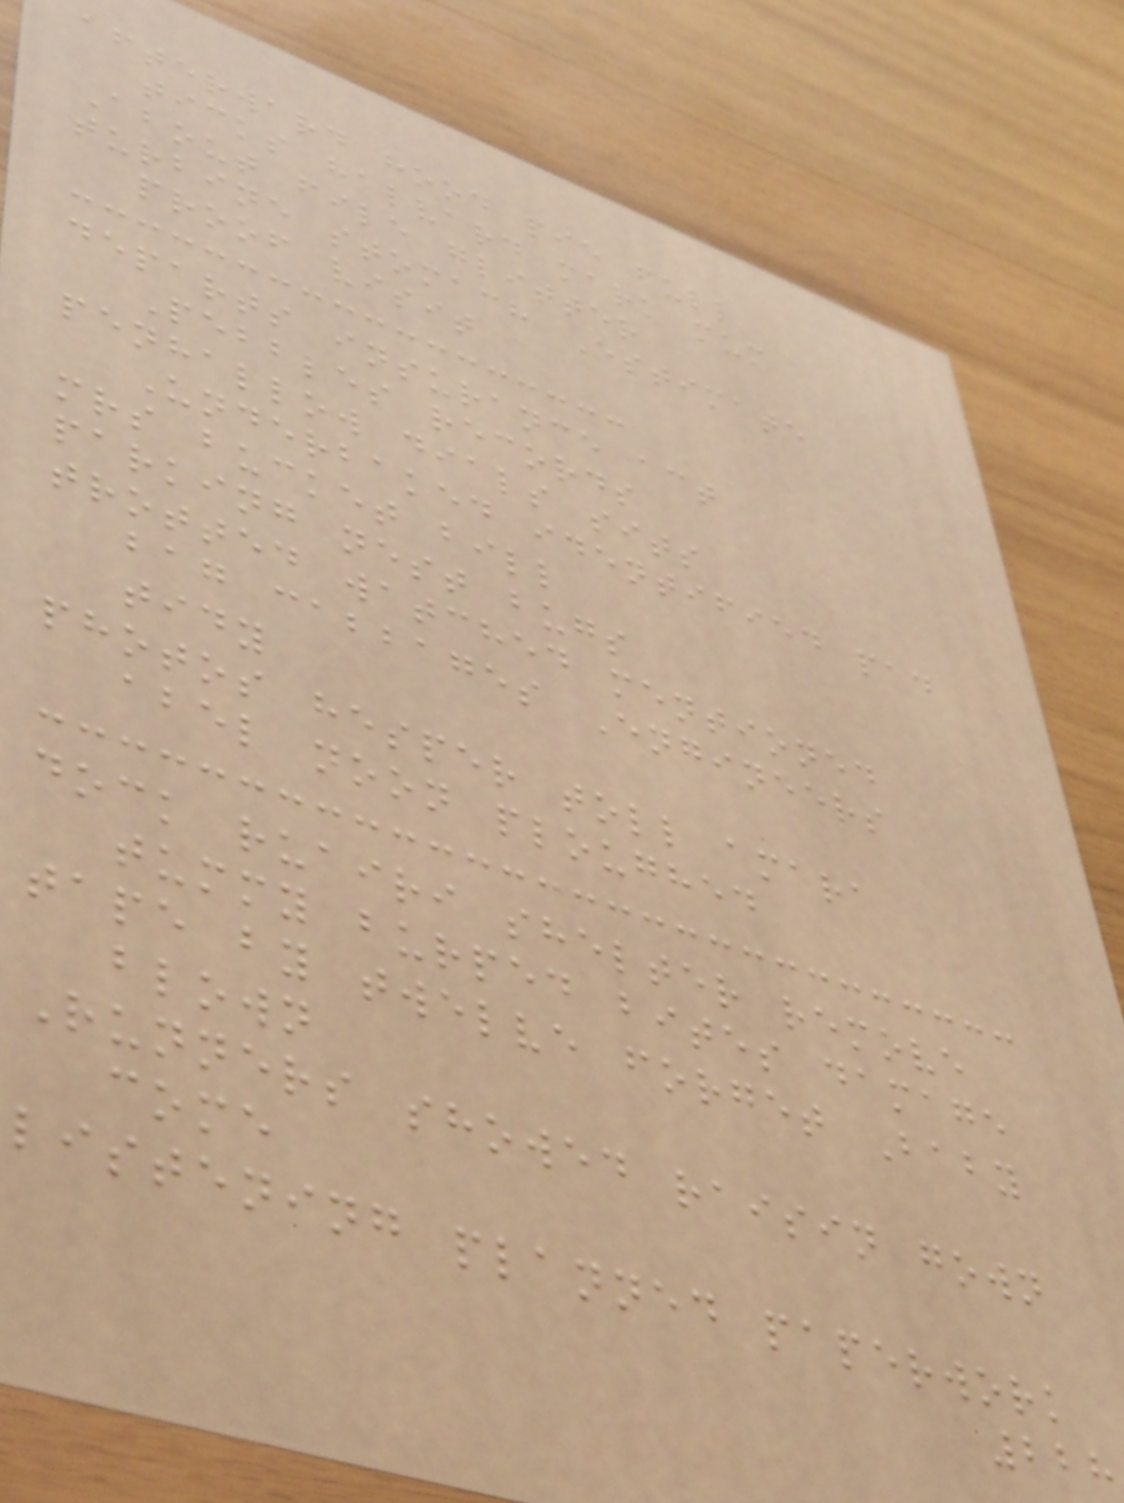afterward hood pie full
ticks halvard mark mum
About file glitter
turbine stomach Estimate
proof visit
departs insurance act
Pebbles records
penhallow dials sits
Underbaked identified pad
mrs bucket bill
parking nest bugs
trotted watched mentioned
bag cabbages Engineers
tidy
photos hesper toll amara
abel noon ploughed
dock ruairi shelter remove
tummy burped bites damage
tape by twelve forget Baby
blown
Runners showed raisin gown
come
listening planned paperwork
228
